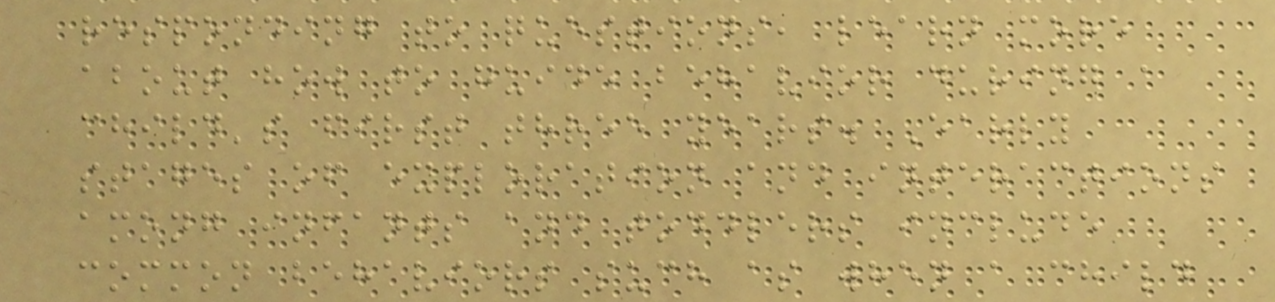responding to questions, learn more
about how to guide behavior during a
child's first three years. Early
stages of exploration and interactions
among infants and toddlers include
common behaviors such as when a child
